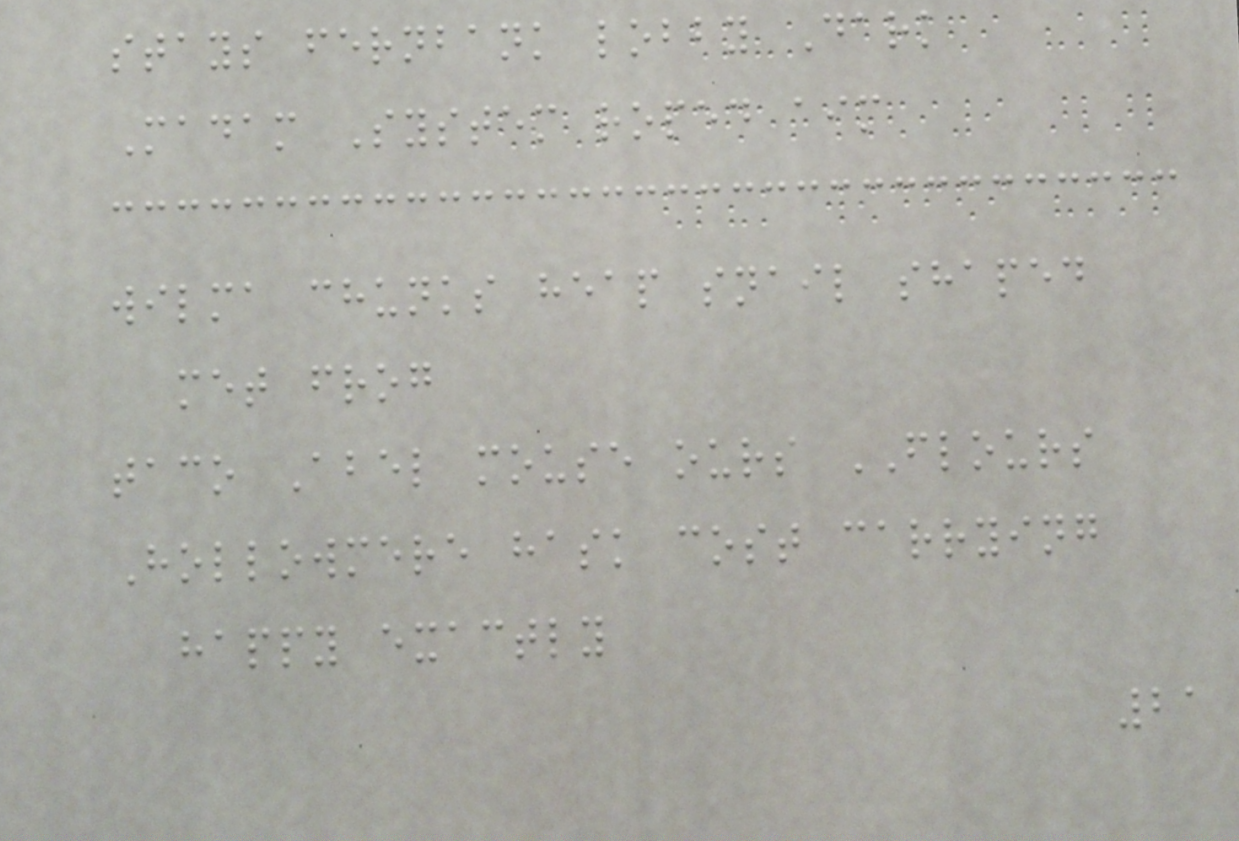stays fernbank lobby Dark
Madam System roped aim
wilma chunks heap snail shaped
met frog
taco Abel mouse ours FLOURS
Hollowmere hask cost carrying
happy exactly
21
